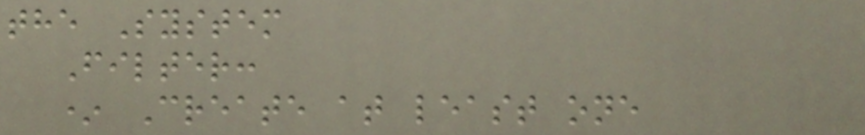the System
Filter:
* Create at least one
